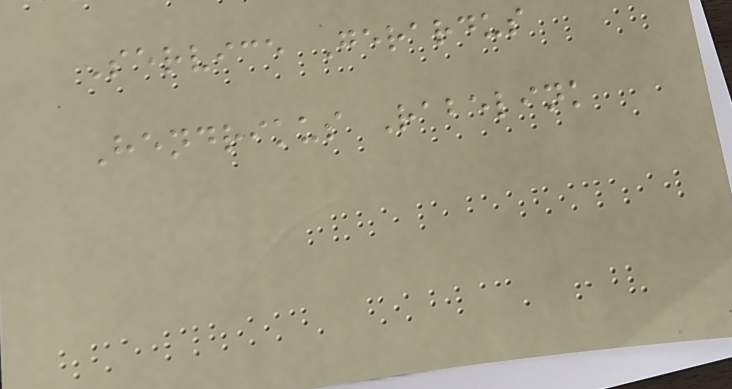Service Gerardus
Hendrikus Rabelink
